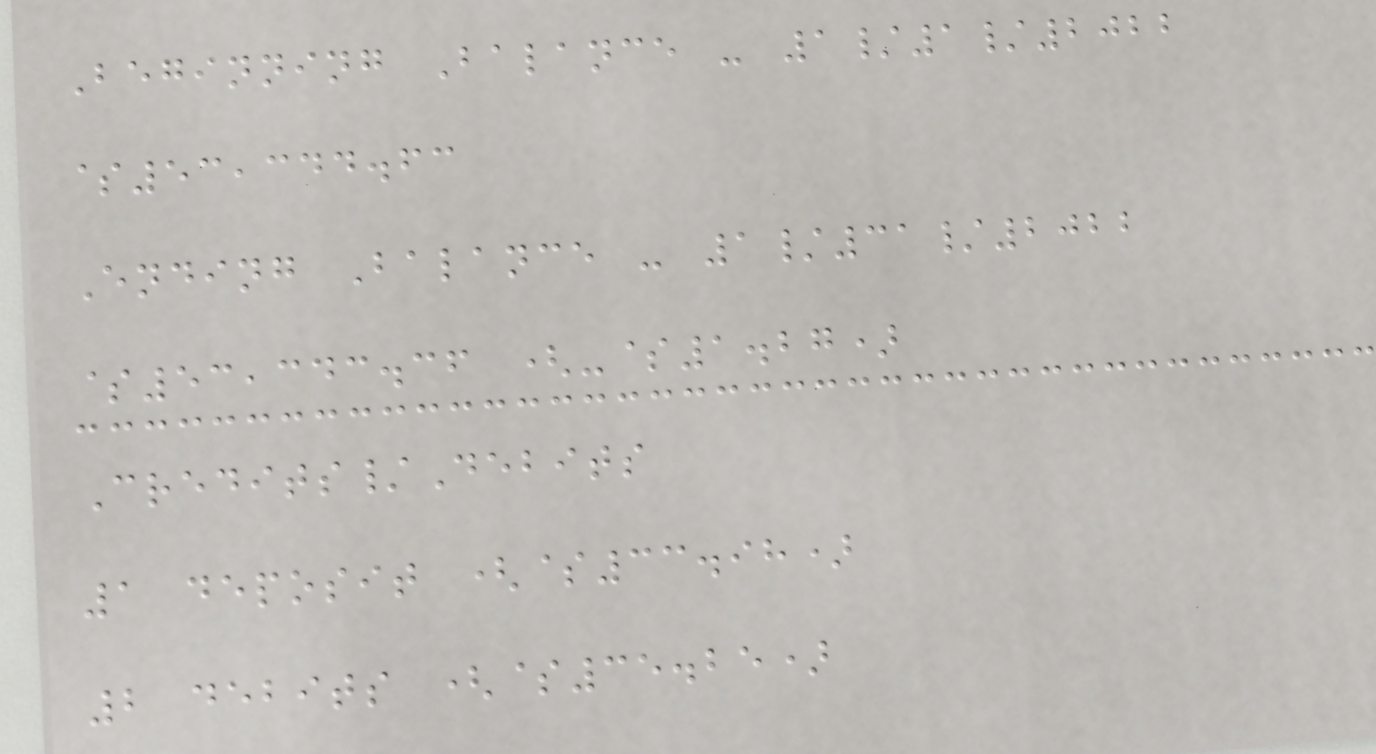Beginning Balance - 1/1/2022
$53,344.63
Ending Balance - 1/31/2022
$53,343.36 (-$1.27)
Credits/Debits
1 deposit ($33.98)
2 debits ($35.25)
